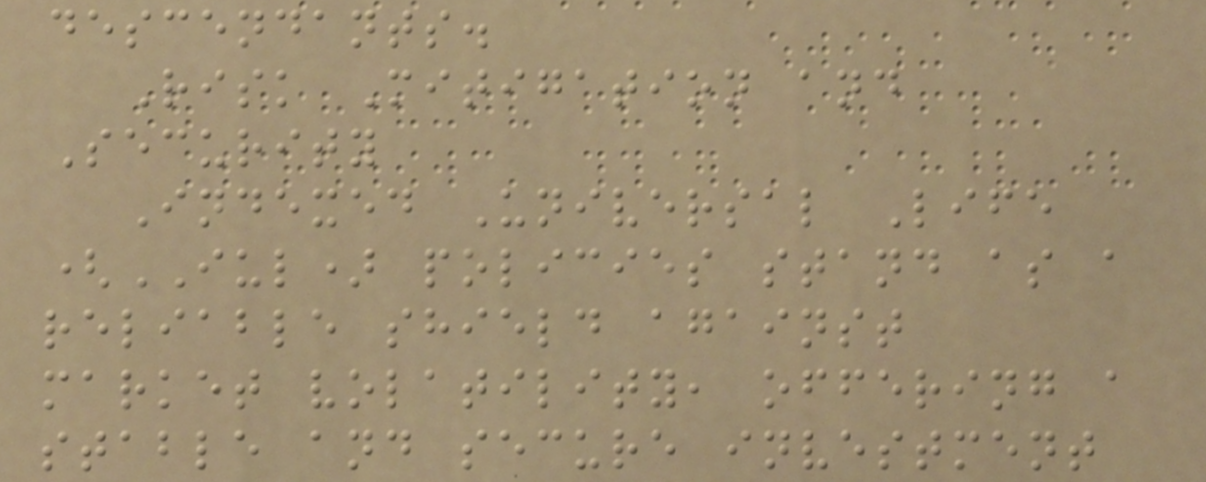descendants.
Risk Mitigation and
Security
Indexed Universal Life
(IUL) policies stand as a
reliable shield against
market volatility, offering a
stable and secure investment
